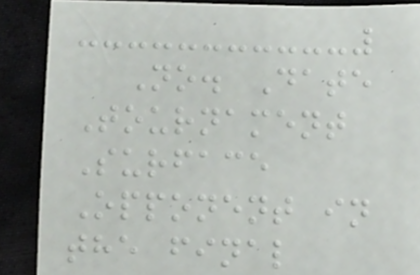No. Date
Tournament
Surface
Opponent in
the final
